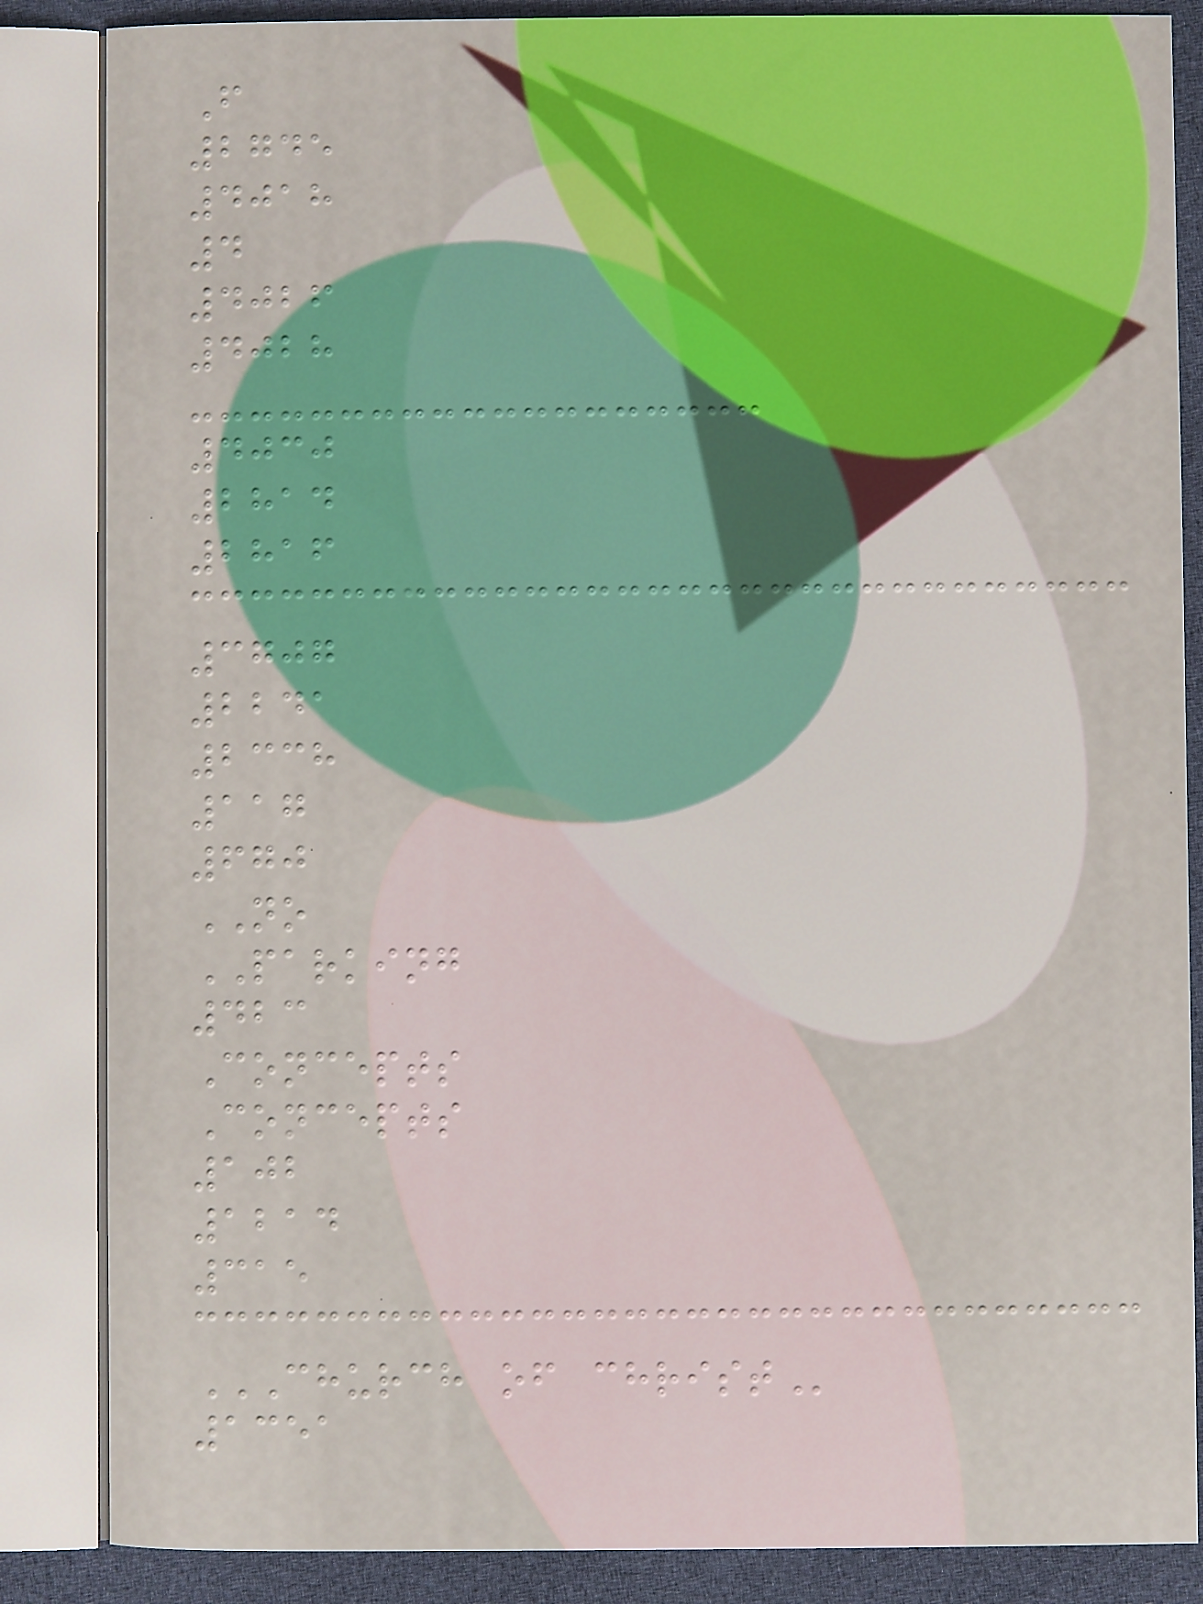F
2745
4018
4
4026
4028
4030
2814
2816
3707
2241
2338
117
670
NO
PARKING
423
Concepts
Concepts
102
1214
315
CHURCH OF CHRIST
1351
